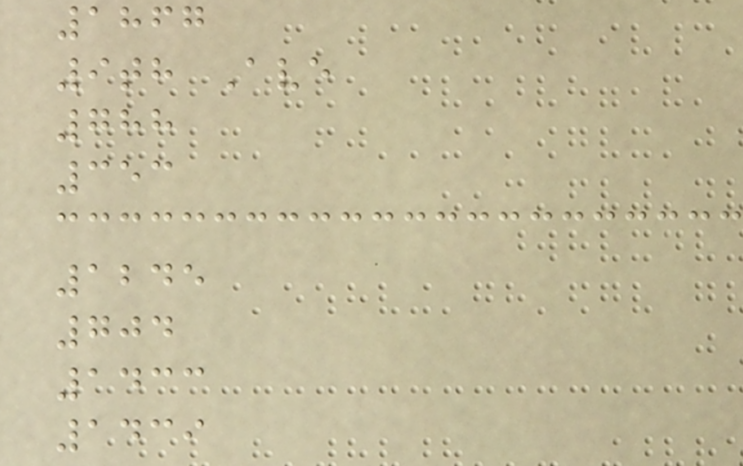1867
9th Ave
788
353
1245
704
1433
1439
